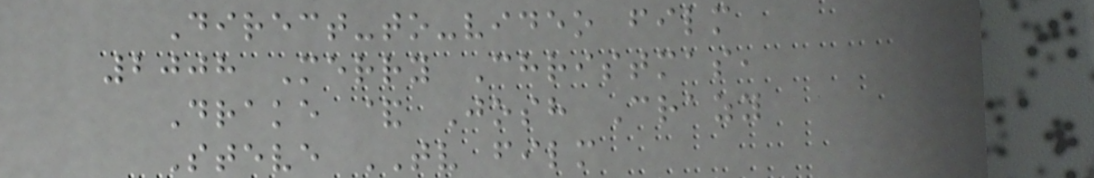Direct-to-video film
2008 Merry Christmas,
Drake & Josh Crazy
Steve TV film
